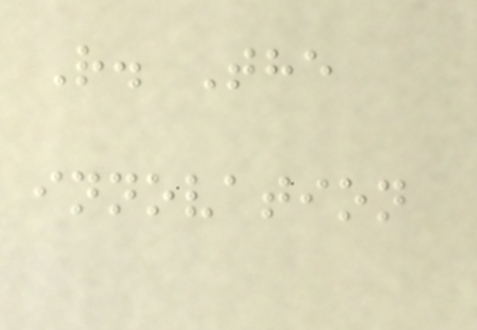R. The
innovation
